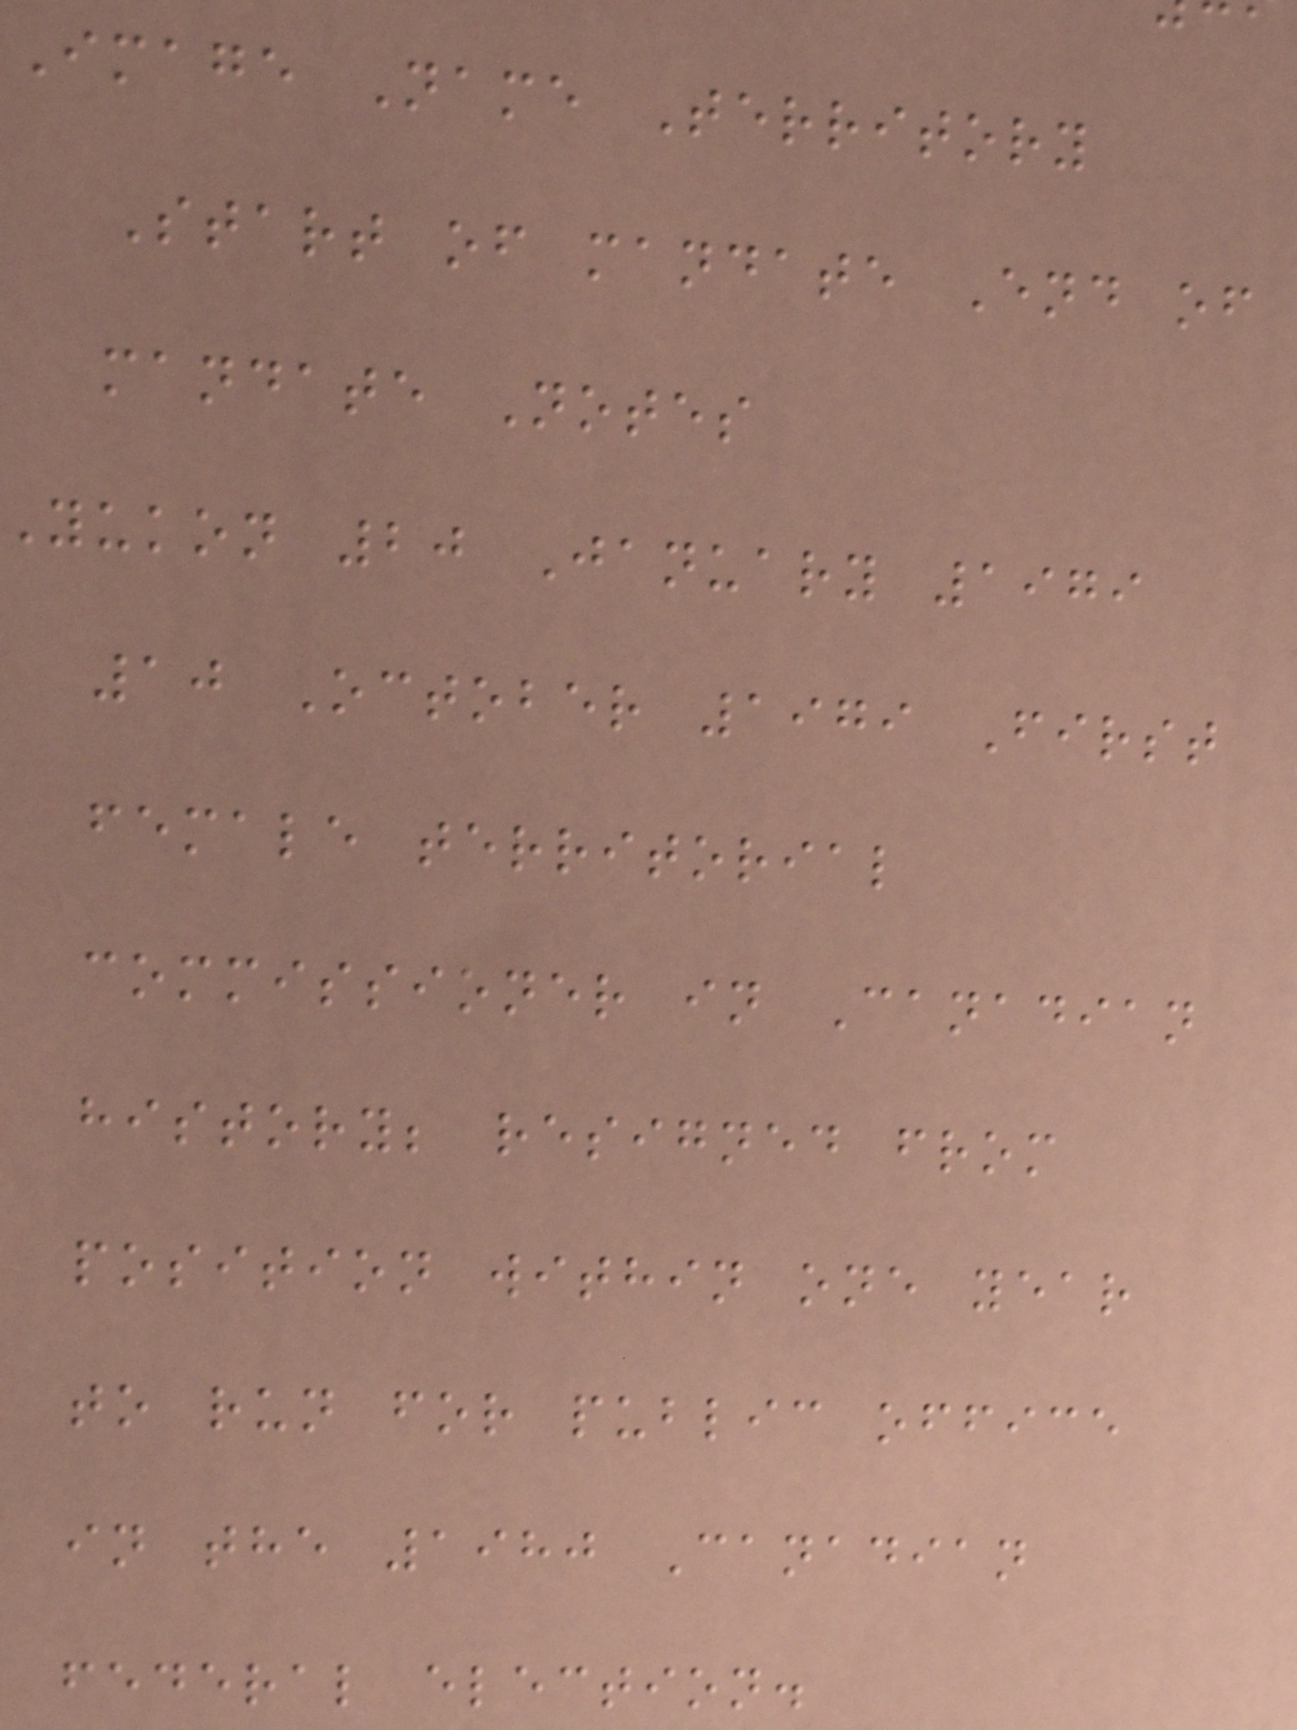Image Name Territory
Start of mandate End of
mandate Notes
yukon 20 January 1979
10 October 1979 First
female territorial
commissioner in Canadian
history; resigned from
position within one year
to run for public office
in the 1980 Canadian
federal election.
